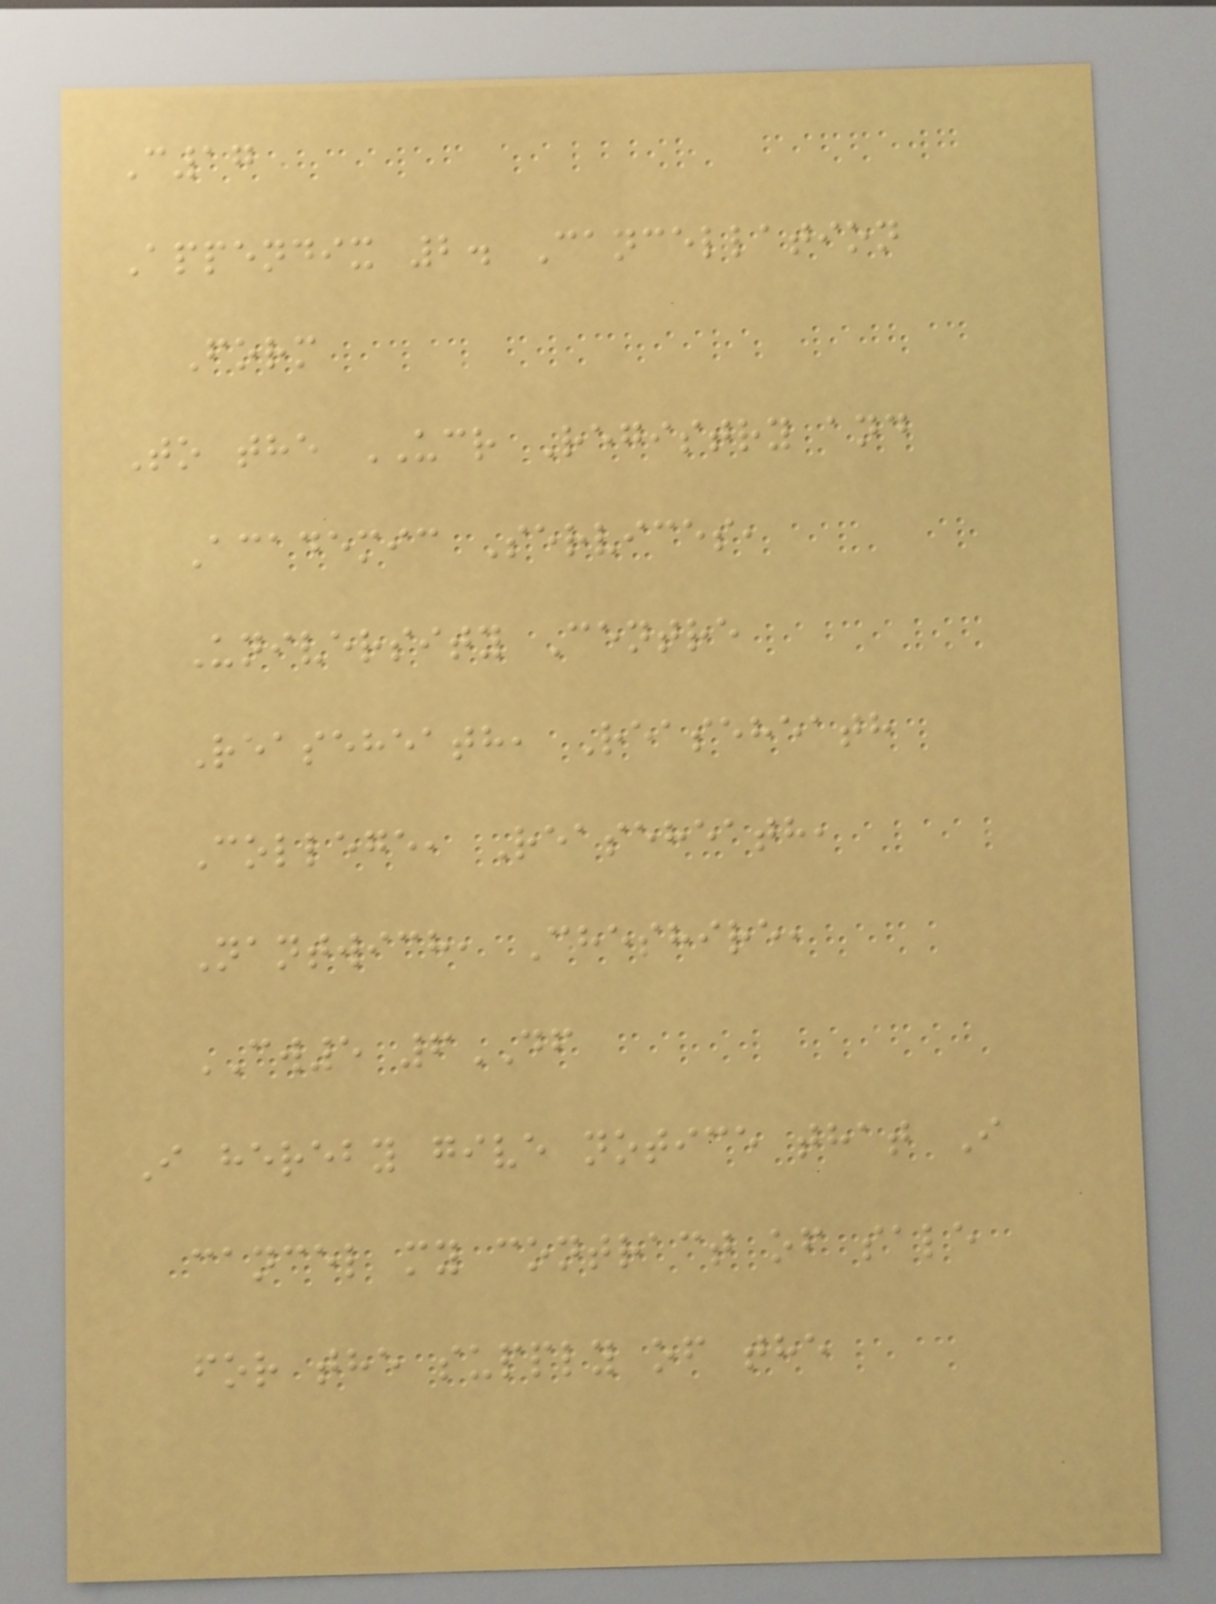C17
Appendix 2. Cancellation
Form
To the UCR Registry and
Academic Services,
University Centre
Reaseheath, Reaseheath
College, Reaseheath,
Nantwich, Cheshire,
CW5 6DF
I hereby give notice that I
cancel my contract of sale
for the supply of the
